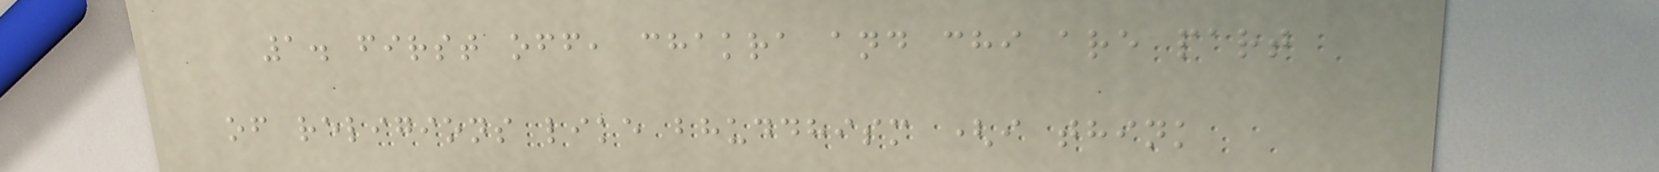1. first off, chakra and chi are part
of religions like bhuddhism (i think
